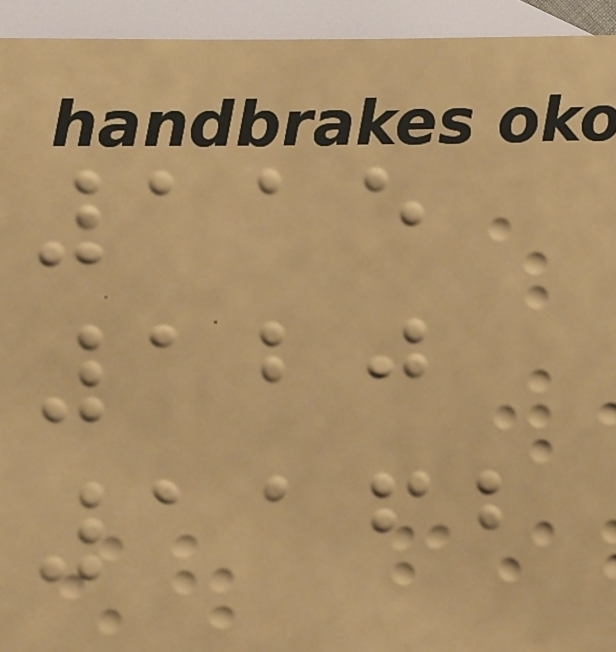115
120
1162
